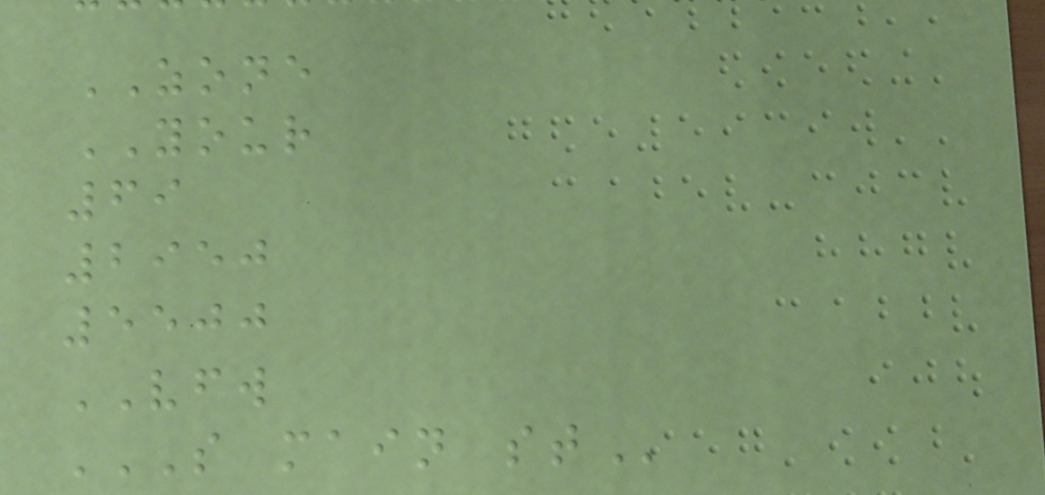ZONE
YOUR
69
2950
5500
VFW
S MAIN ST
